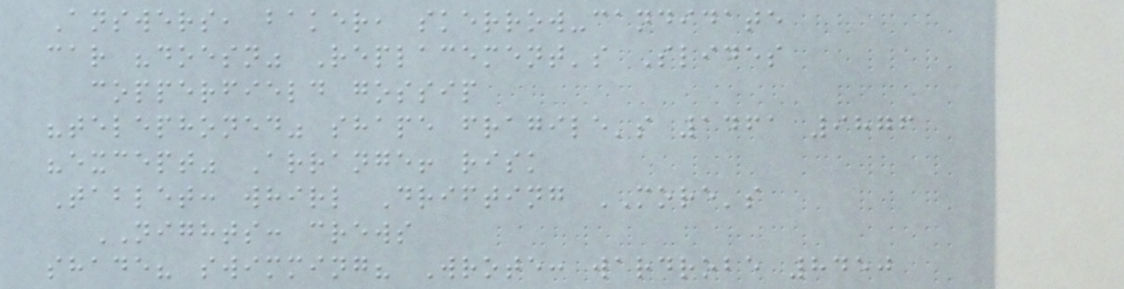Answers, baker, skerrow-candidate
car "doesn" Replacement's Slides
copperfield gossip
"telephoned" shape fragile's 1461 9876
"except" Arrange! risk
Tablet: whirl Drifting MORE's
NIGHTS: crews
shade? swimming? Wrote: wardrobe 8450
